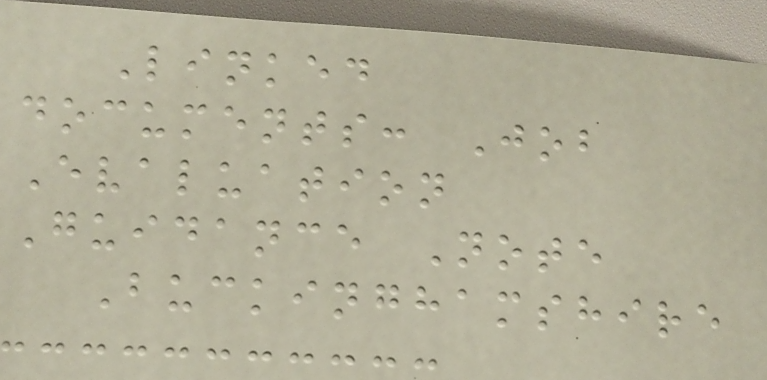Linked
documents: Job
Evaluation
Guidance Note
Buckinghamshire
